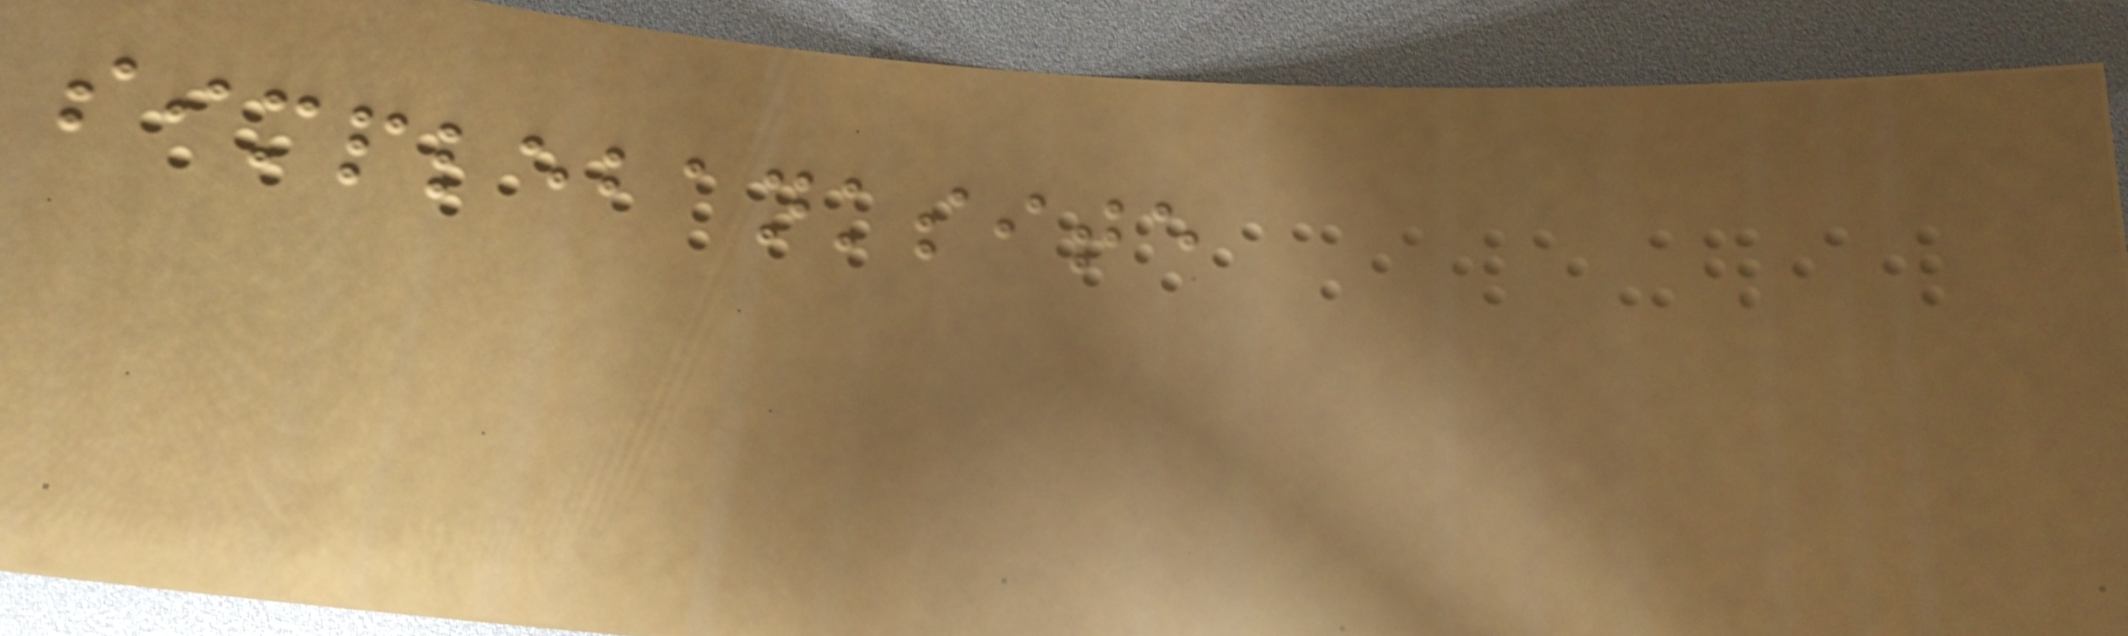simplebanksite
